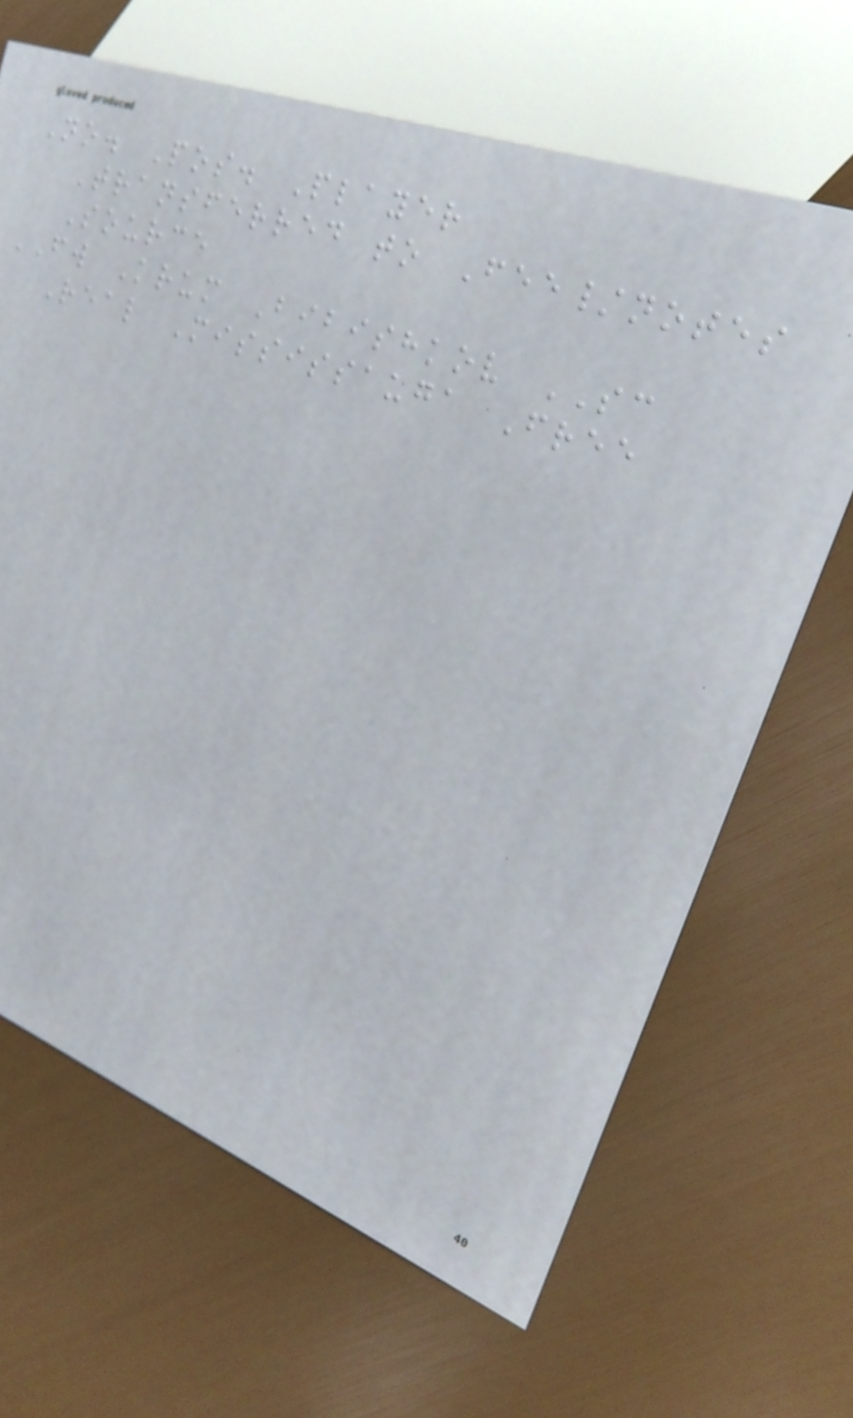No. Pos. Player
Transferred to Fee/notes
Source
FW Krum Bibishkov SC
Real Mississauga Free
